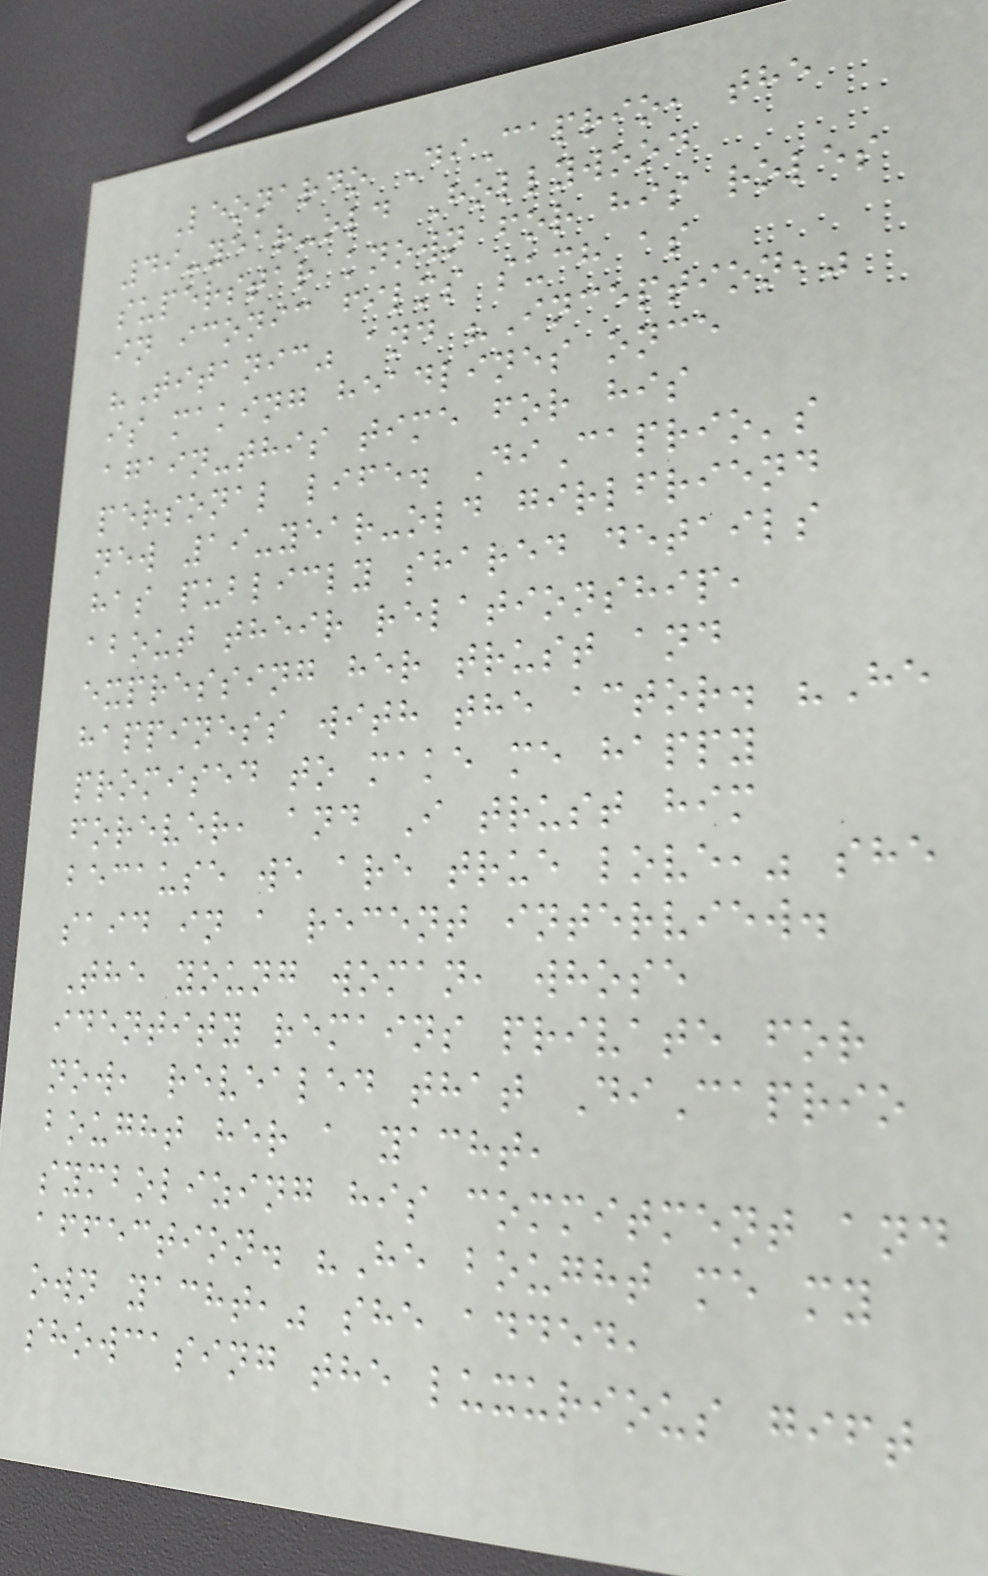Leonardo DiCaprio, the
49-year-old Hollywood
superstar known for his roles
in iconic films such as
"Titanic" and "Inception,"
is making headlines once
again-this time for his
personal life. DiCaprio's
new 19-year-old girlfriend
has publicly shared details
about their relationship,
expressing her trust and
happiness with the actor. "He
promised to make me happy
forever, and I trust him
because we are true love," she
said in a recent interview.
The young woman, whose
identity remains private for
now, revealed that DiCaprio
bought her a yacht,
symbolizing his commitment and
affection. "He bought me my
own yacht," she added,
showcasing the luxurious gift
